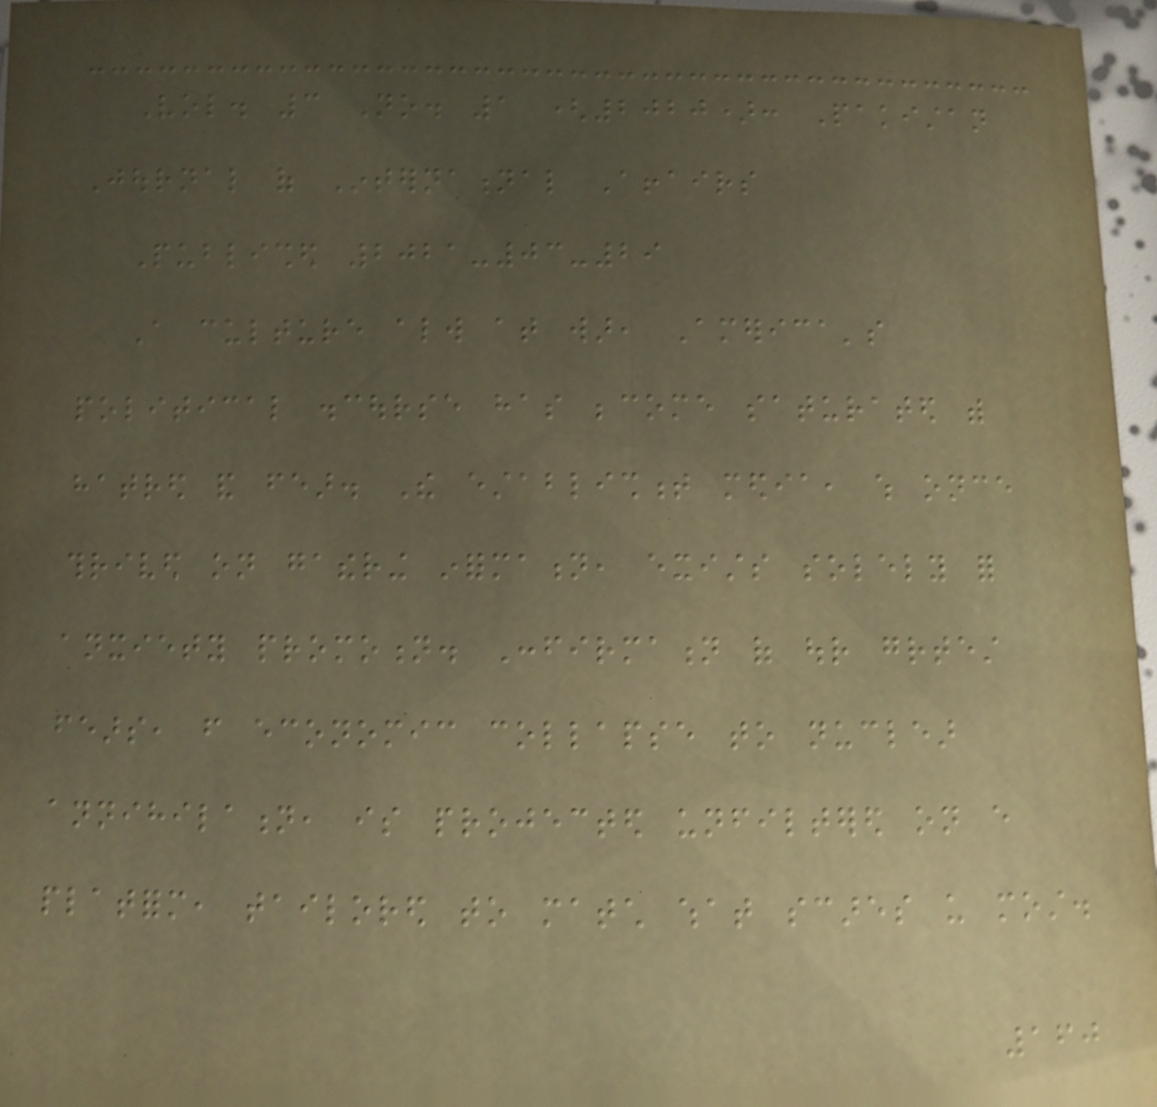Vol. 3 No. 1 (2020): Pakistan
Journal of International Affairs
Published 2021-03-29
A culture always at war, America's
political discourse has become saturated with
hatred and fear. The establishment media, which once
thrived on gathering information, exists solely for
anxiety promotion. Confirmation of our greatest
fears, from economic collapse to nuclear
annihilation, is projected unfiltered on every
platform, tailored to match what scares us most.
160
